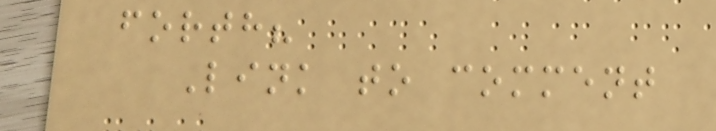forth?
Link to comment
